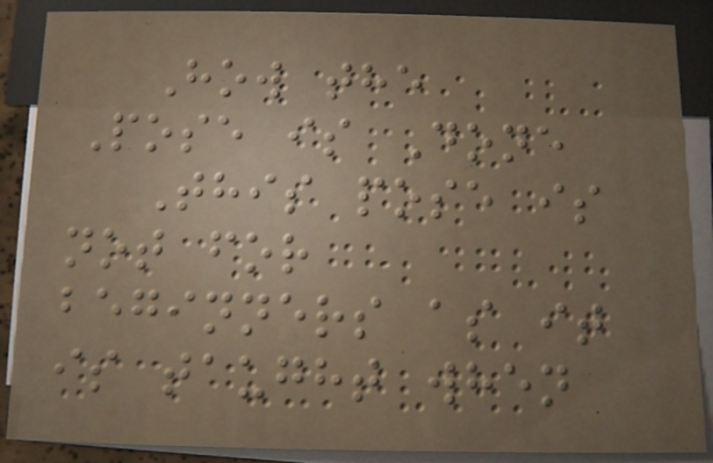How the
Pose is Done
This pose is
not for
beginners as it
is taught when
